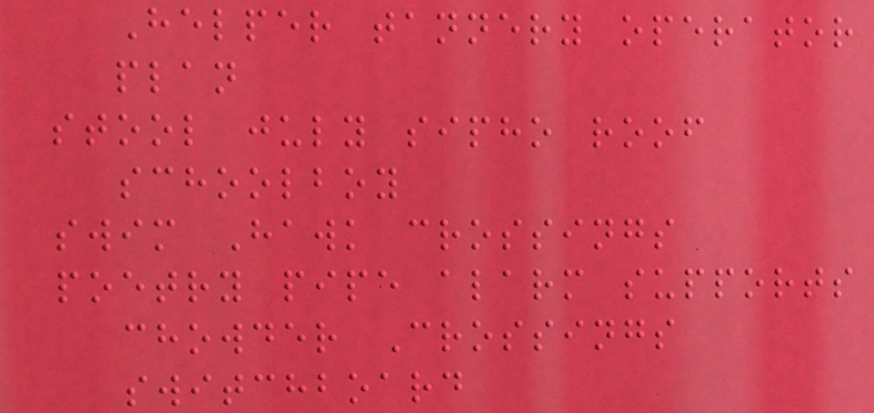Helper tannery operator
plan
stool july sipho roof
schoolboy
swim Hawk crossings
poetry pipe alarm supports
chowder Crossings
switchboard
